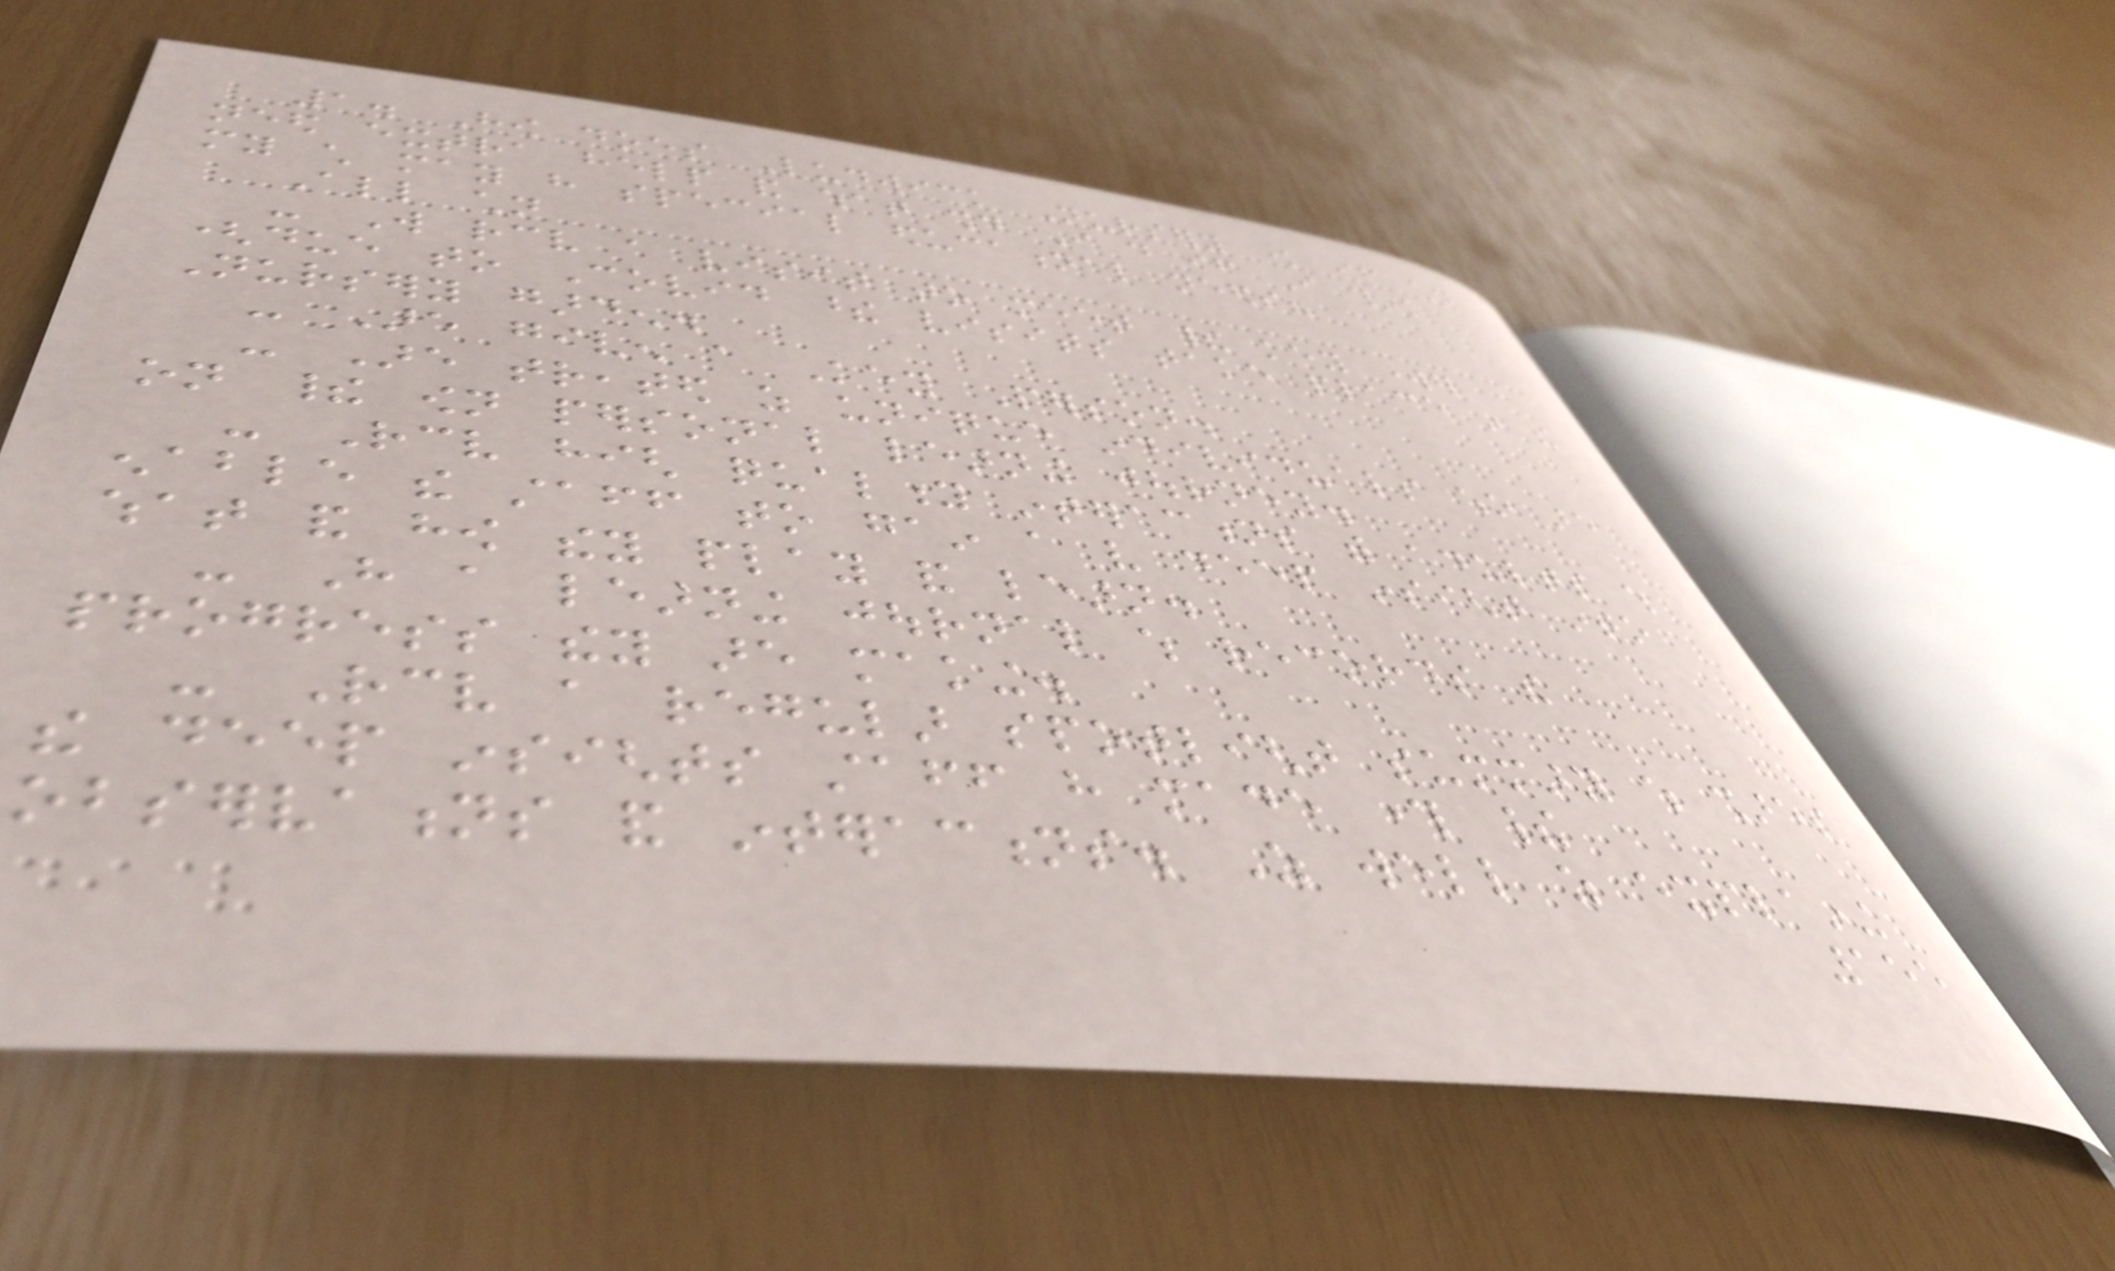1. How does Ludwick Nursery know if children
need extra help and what should I do if I think
my child may have special educational needs?
All children
- Will receive a visit to meet their key worker
(due to Covid these visits take place in the
Nursery garden.
- Are given a Key Person.
- Are treated as unique individuals who are
on their own personal learning journey.
- Receive high quality interactions with adults which
enable the staff to gain a very deep insight into
what and how they play and learn.
- Have a learning journal which records the
progress they are making.
- Receive a regular spotlight summary which shares
the deep insights staff have made through their
observations and interactions. As well as explaining
155
